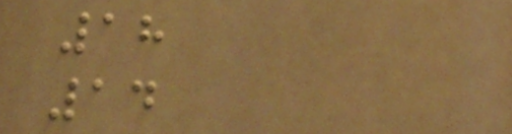18
14
